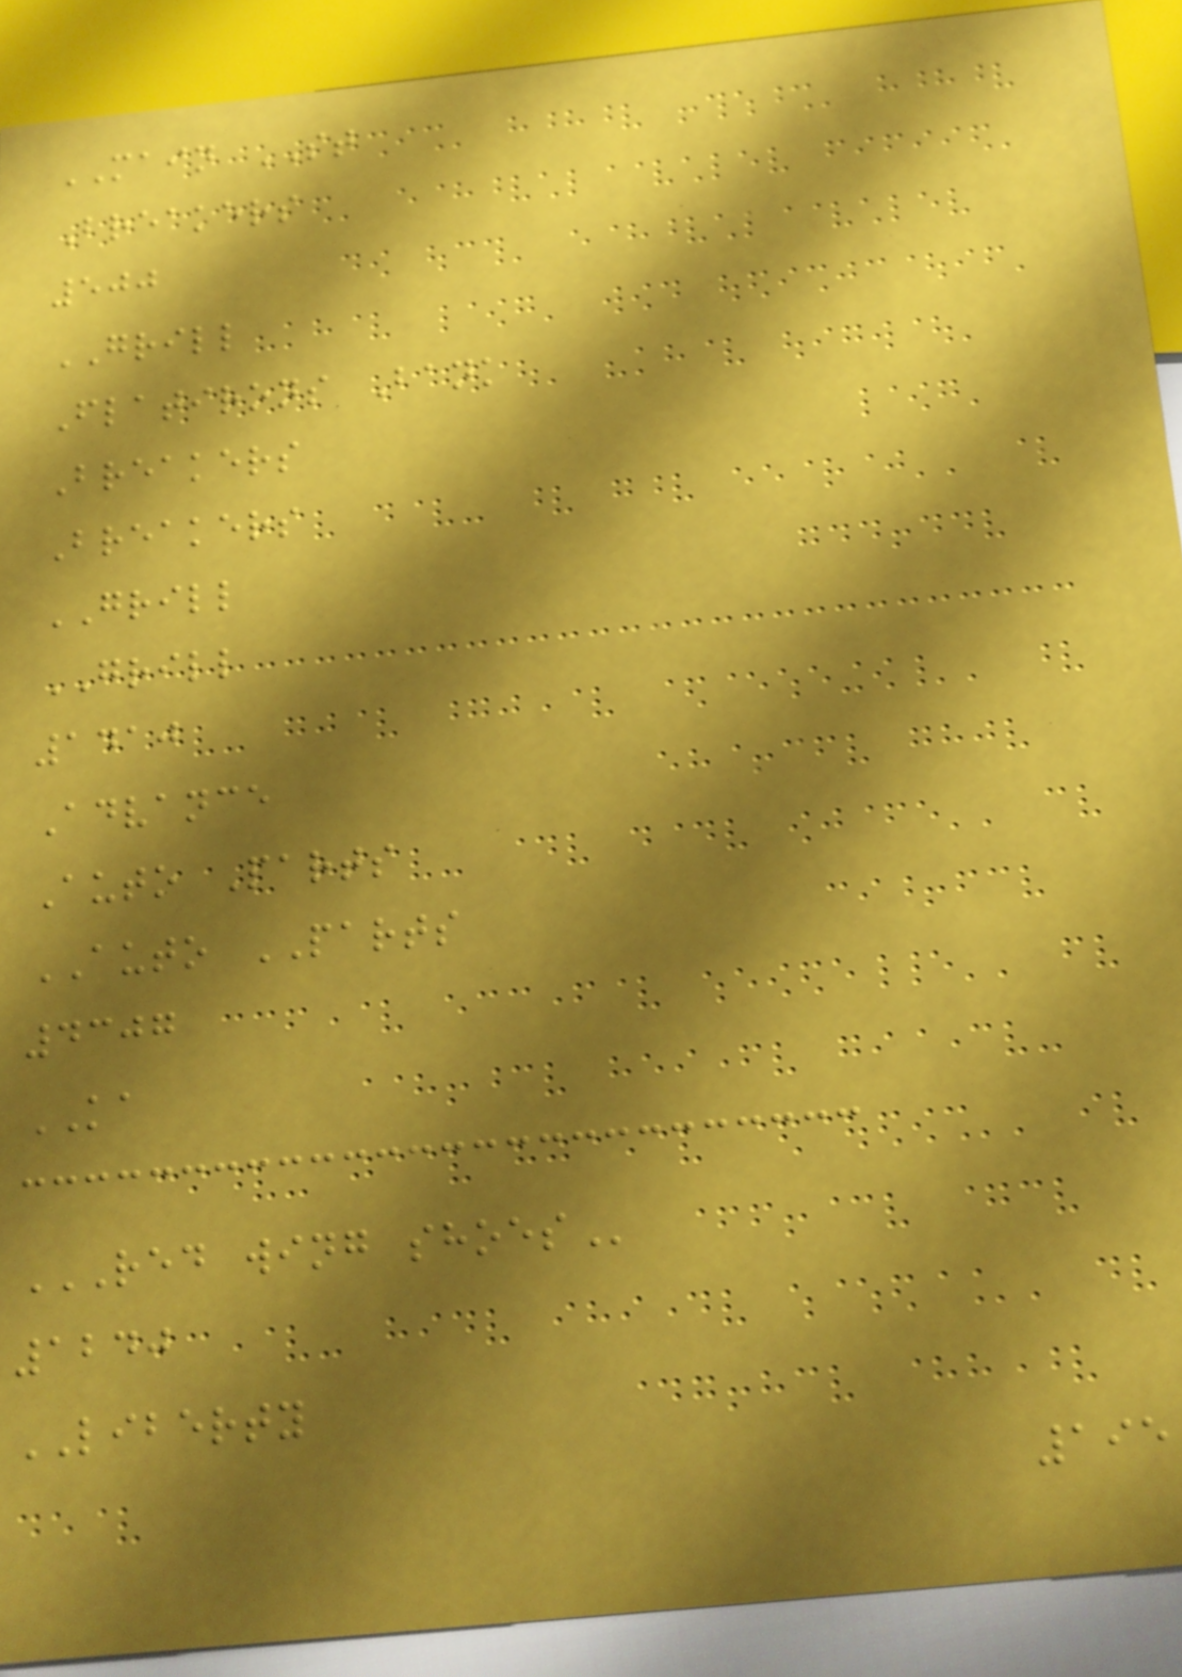MAIN ST
Breakers
500
GRILL
Flatirons Bank
Breakers
Breakers
GRILL
GRILL
1410
Advance
Auto Parts
AUTO PARTS
4307
KA
RED WING SHOES
1240
LIBERTY
195
